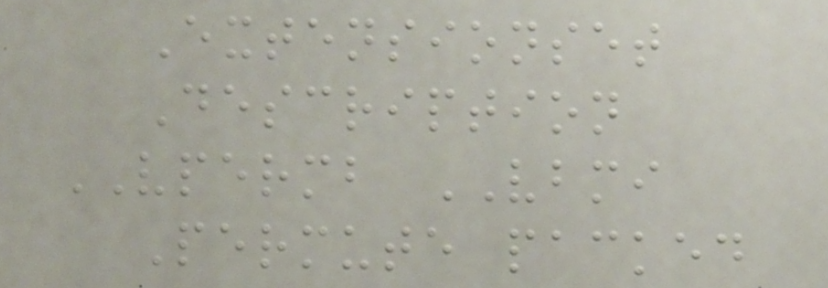Extensionset
Description
VPERMB VBMI
Permute packed
